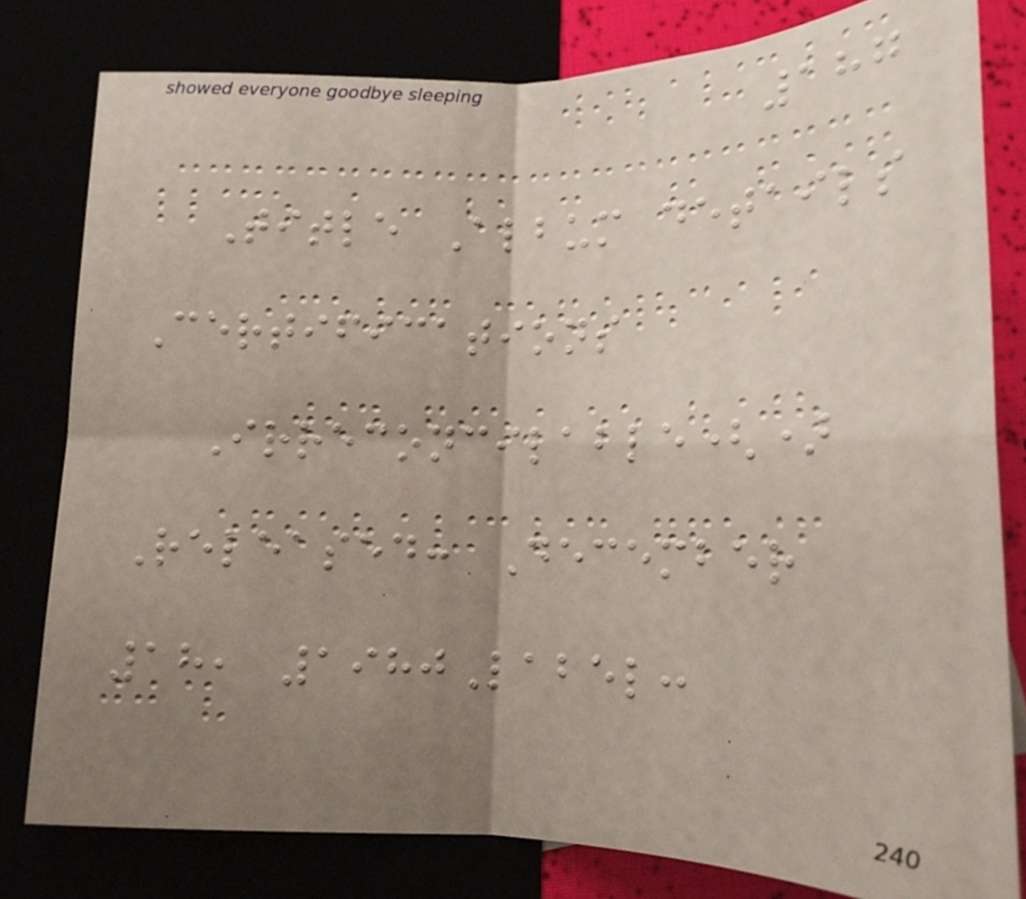187
Title Album details
Certifications
Irreconcilable()
Released: December
18, 1980Label:
